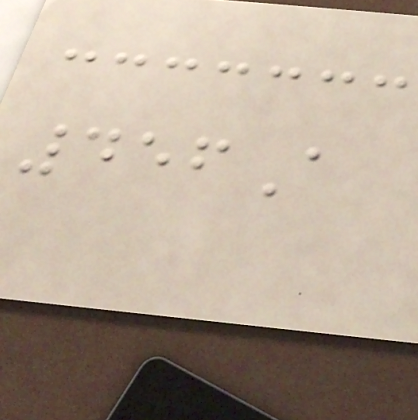456A
